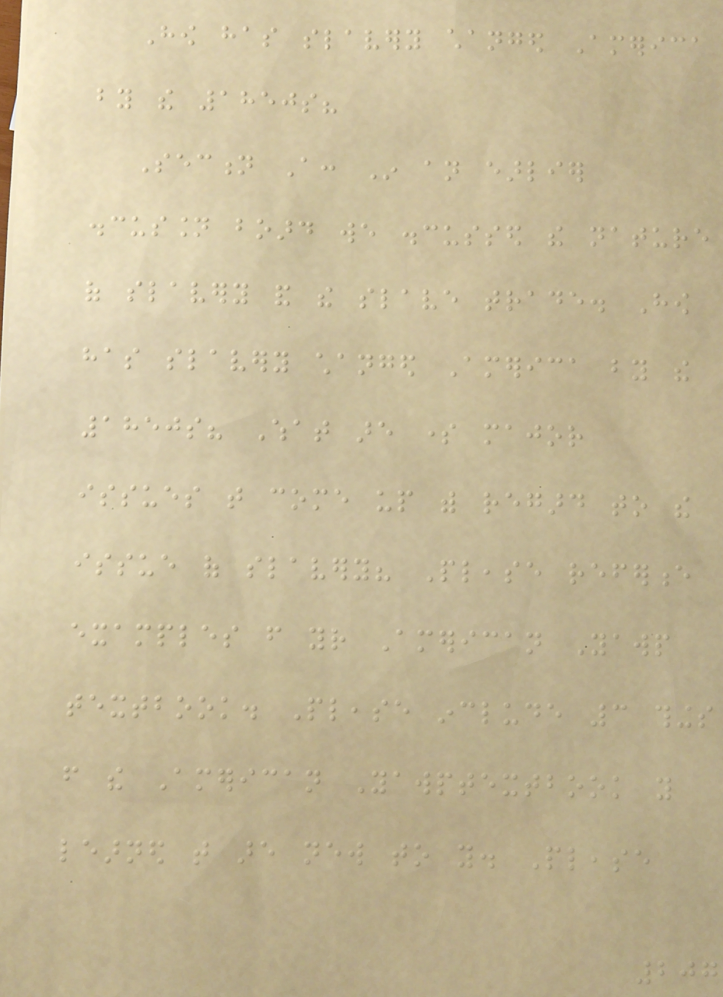How has slavery changed America
by the 1850s?
Section A: In an earlier
discussion board we discussed the nature
of slavery and the slave trade. How
has slavery changed America by the
1850s? What are some major
issues that come up with regard to the
issue of slavery? Please reference
examples from your American Yawp
textbook. Please include 3 things
from the American Yawptextbook you
learned that are new to you. Please
207
